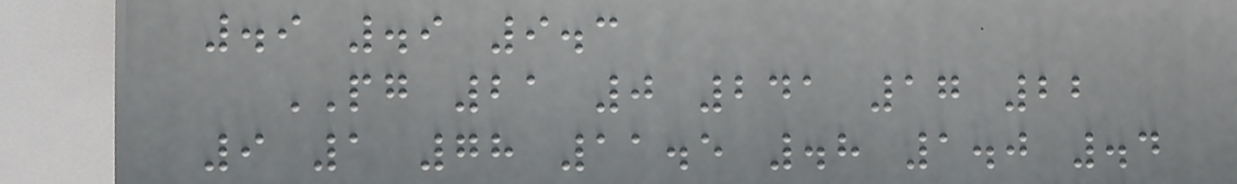.9 .9 9.3
PG 21 0 241 17 22
9 1 78 11.5 .8 1.0 .4
